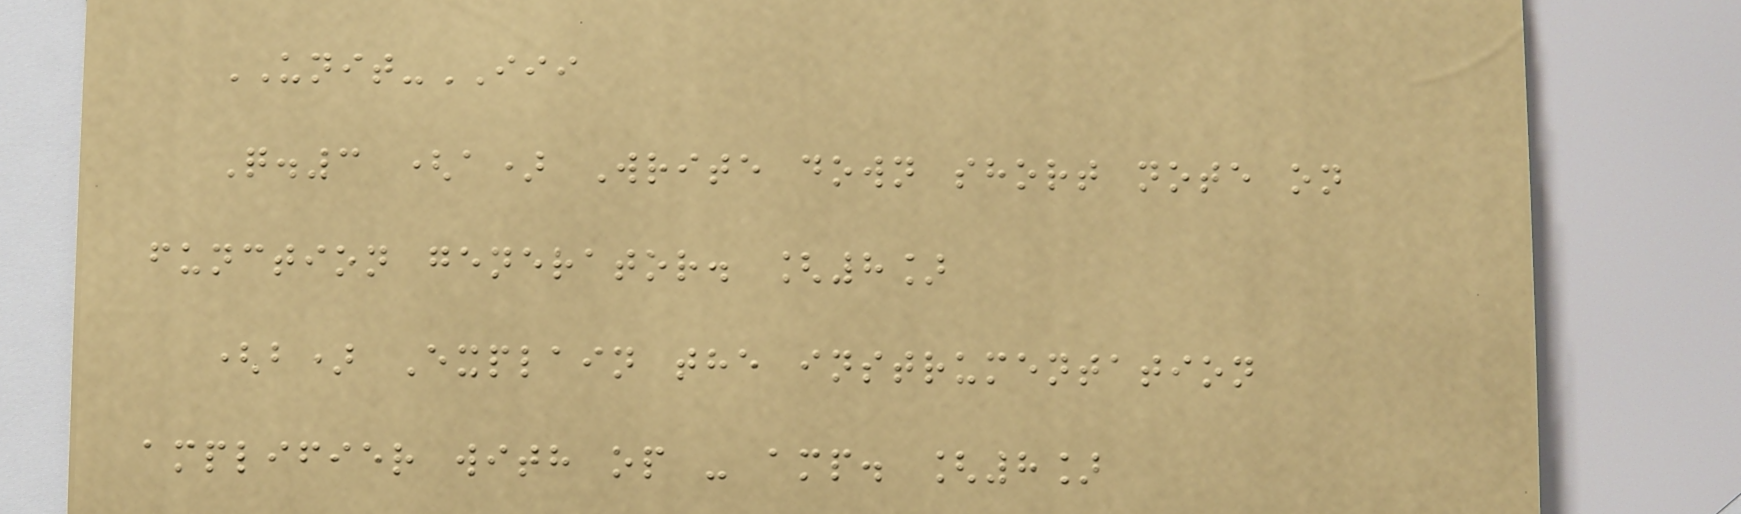UNIT-III
Q.3 (a) Write down short note on
function generator. [8]
(b) Explain the instrumentation
amplifier with op - amp. [8]
